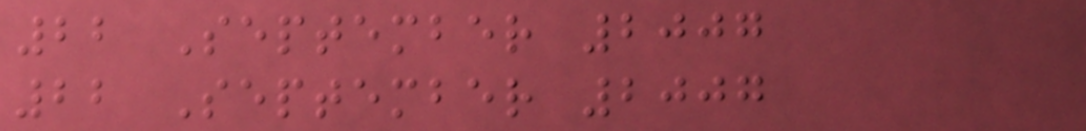22 September 2007
22 September 2007
